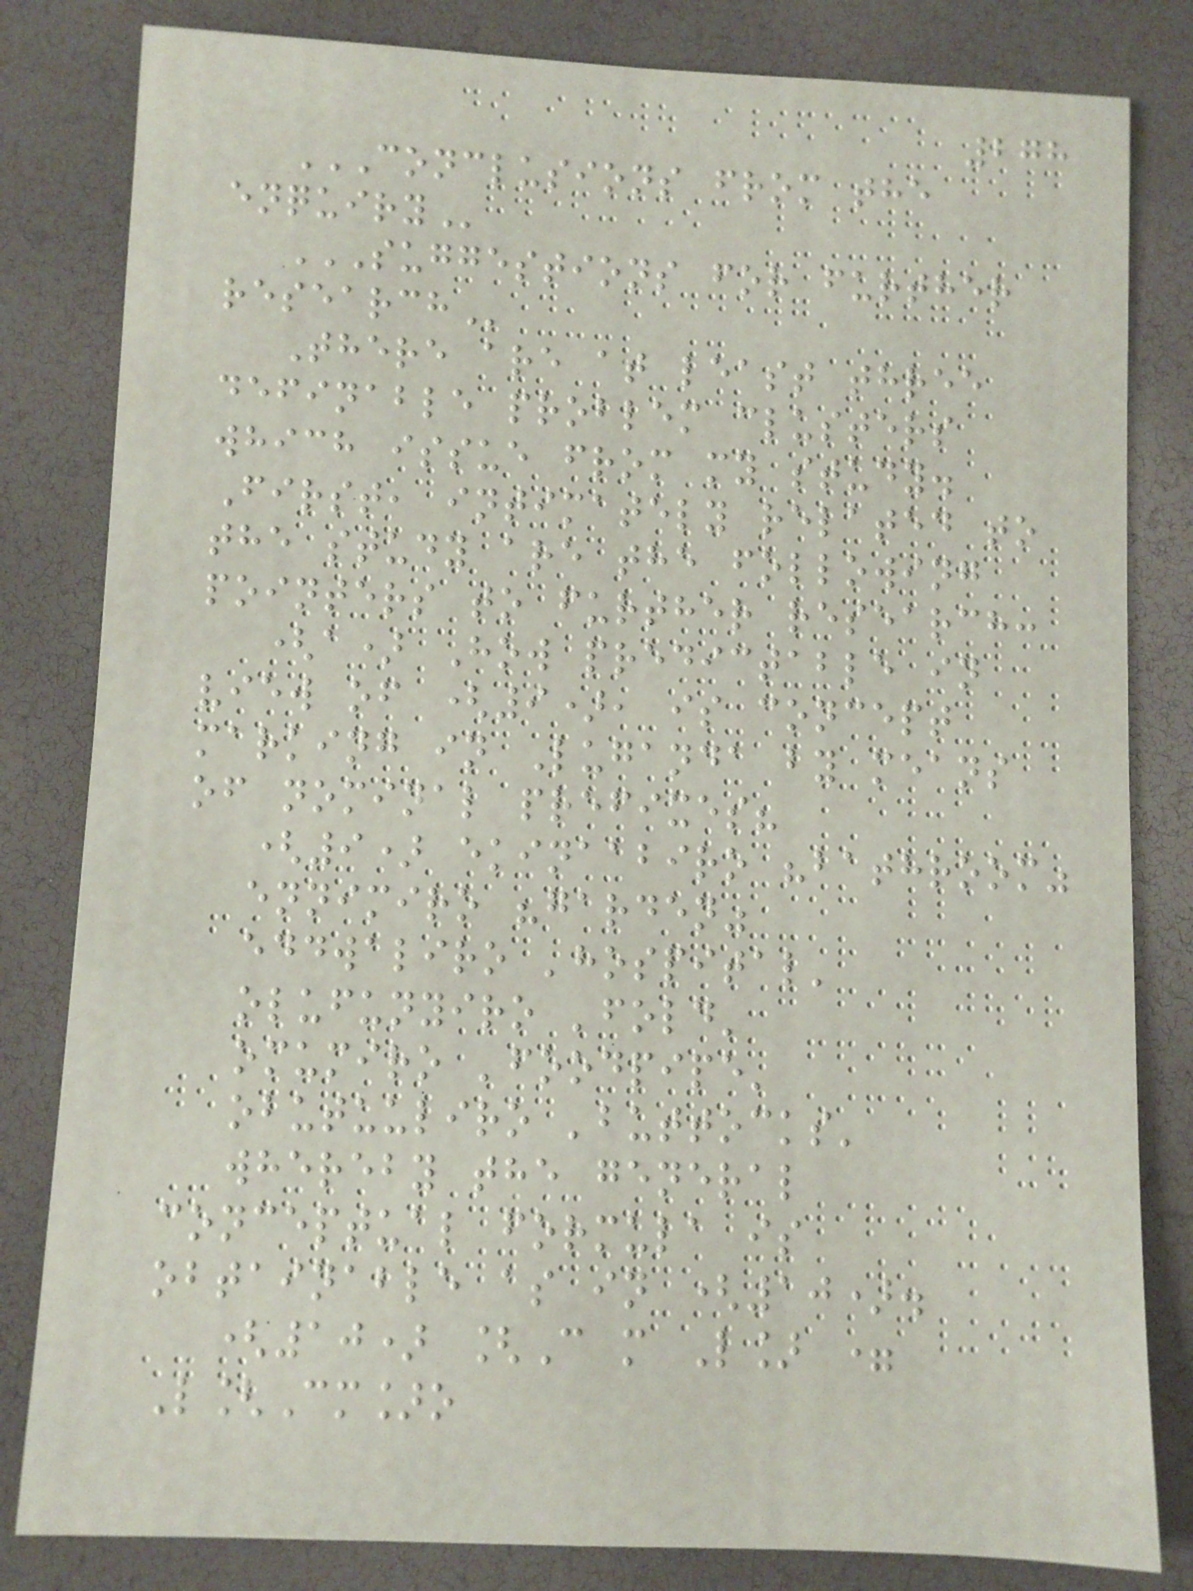278
CONCLUSIONS FROM THE
ENQUIRY
SUGGESTIONS FOR FURTHER
RESEARCH
There are at least three
definable problem clusters
which issue from my study.
First, intimately related to
the study are the following
pointers to further research:
(a) How predictable in
view of (9), is concept
marking in Luganda by means
of nominal prefixes?
(9) ekinaabiro "bathroom"
ennimiro "garden"
eddwaliro 'hospital'
olufunyiro 'fold'
omumiro 'foodpipe'
obutuuliro 'buttocks'
whereby the general
conceptual formula is
obtainable as in (10).
(10) [C m L] =
L[Cm]o
